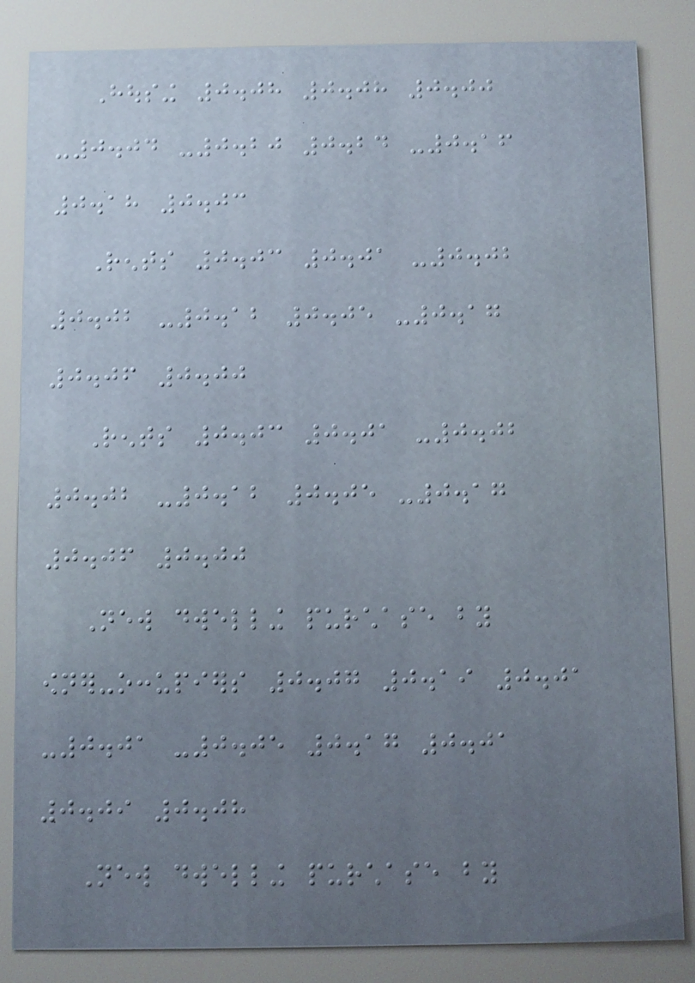Housing 0.08 0.08 0.00
-0.04 -0.20 0.24 -0.16
0.18 0.03
Rents 0.03 0.01 -0.02
0.02 -0.12 0.05 -0.17
0.06 0.00
Rents 0.03 0.01 -0.02
0.02 -0.12 0.05 -0.17
0.06 0.00
New dwelling purchase by
owner-occupiers 0.07 0.19 0.01
-0.01 -0.05 0.17 0.01
0.09 0.08
New dwelling purchase by
